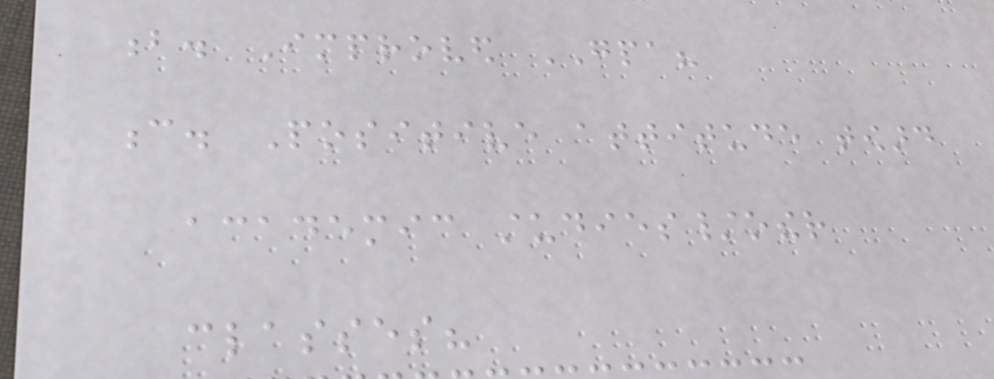b. Improved GPA?
c. Positive attitude toward
academic studies/other
classes?
